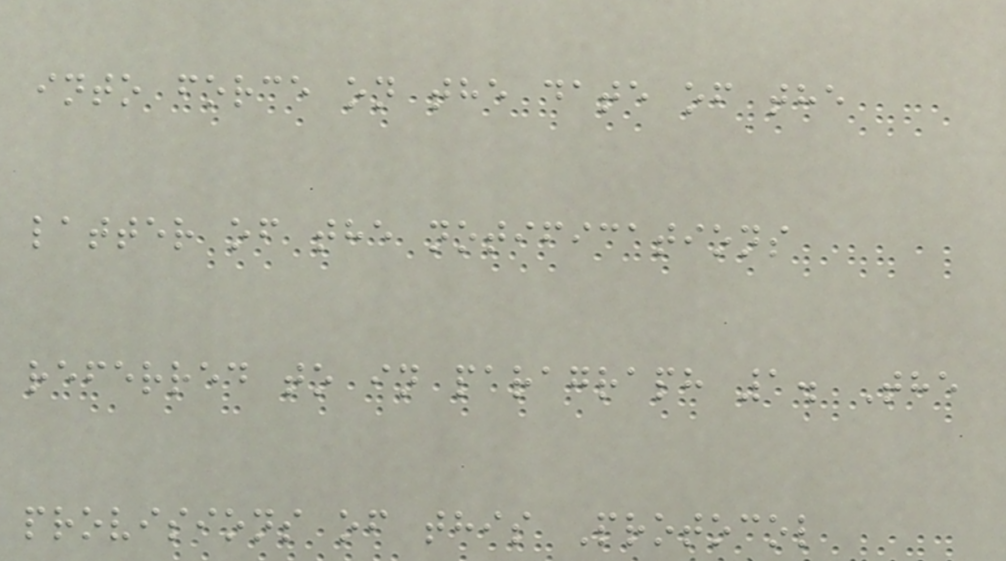into force on the date of the
latter of the notifications
referred to in paragraph 1. The
provisions of this Protocol
